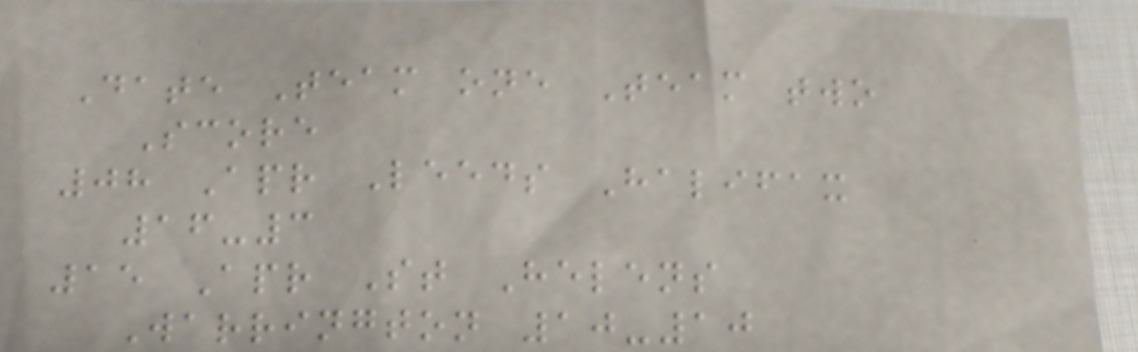Date Team one Team two
Score
08 Apr Leeds Halifax
16-3
15 Apr St Helens
Warrington 10-10
